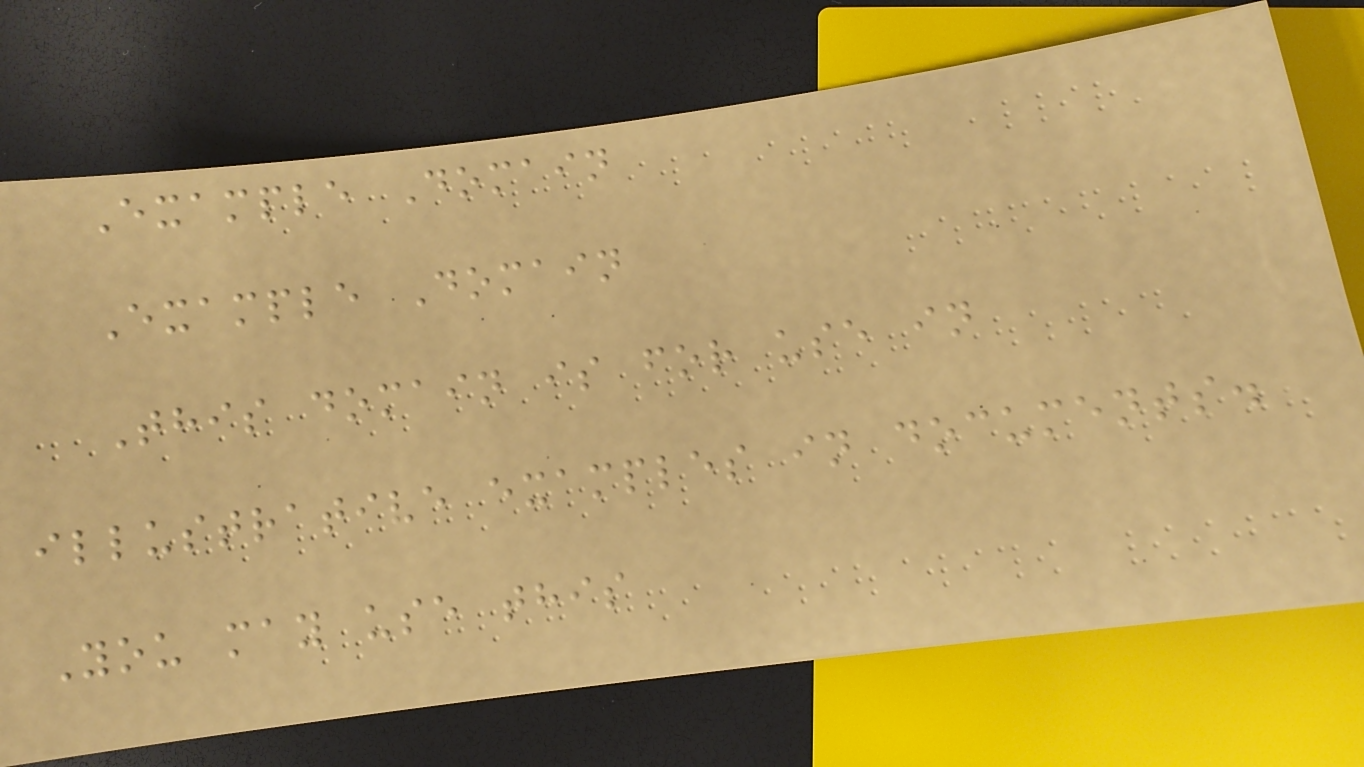Example Domain
Example Domain
This domain is for use in
illustrative examples in documents.
You may use this
